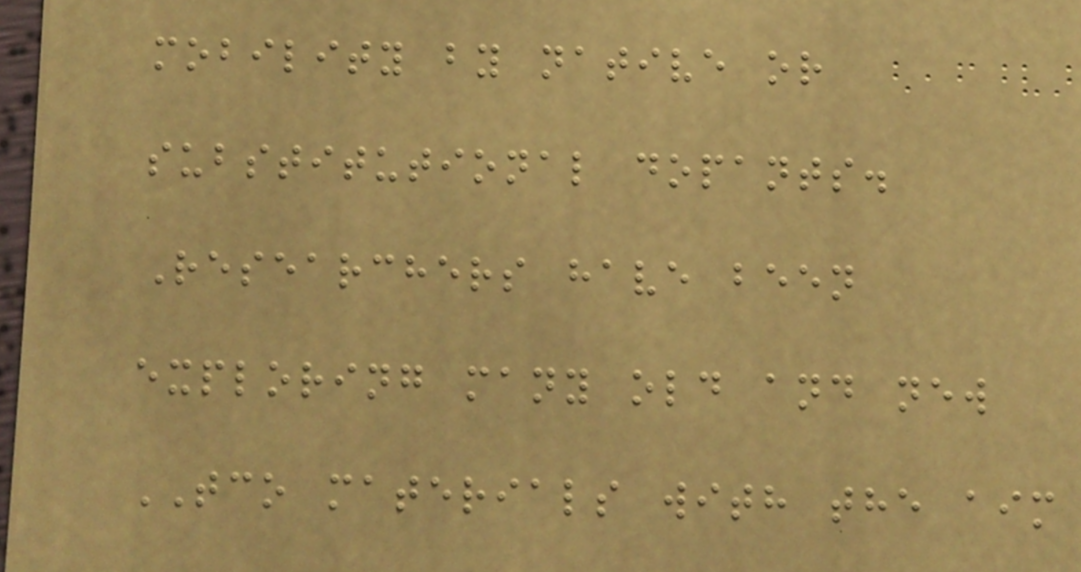mobility by native or
substitutional dopants.
Researchers have been
exploring many old and new
TCO materials with the aim
